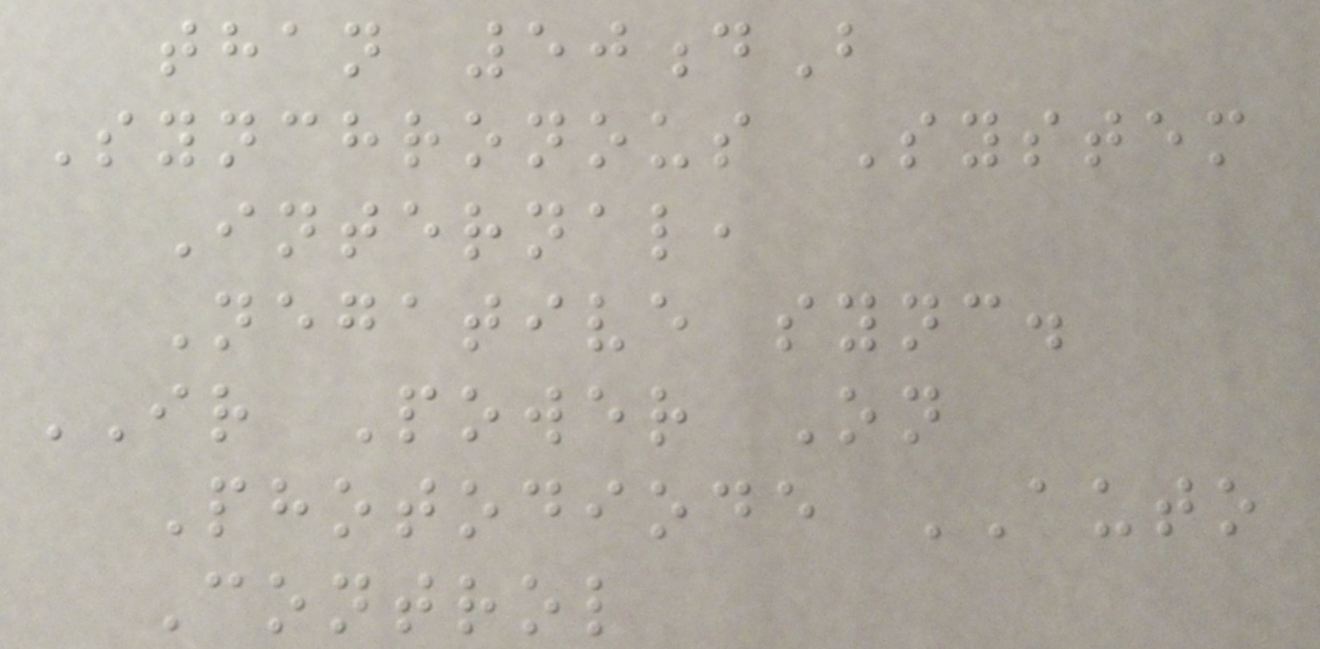than 50dB
Synchronous System
Internal,
Negative sync.
IR Power On
Photodiode AUTO
Control
